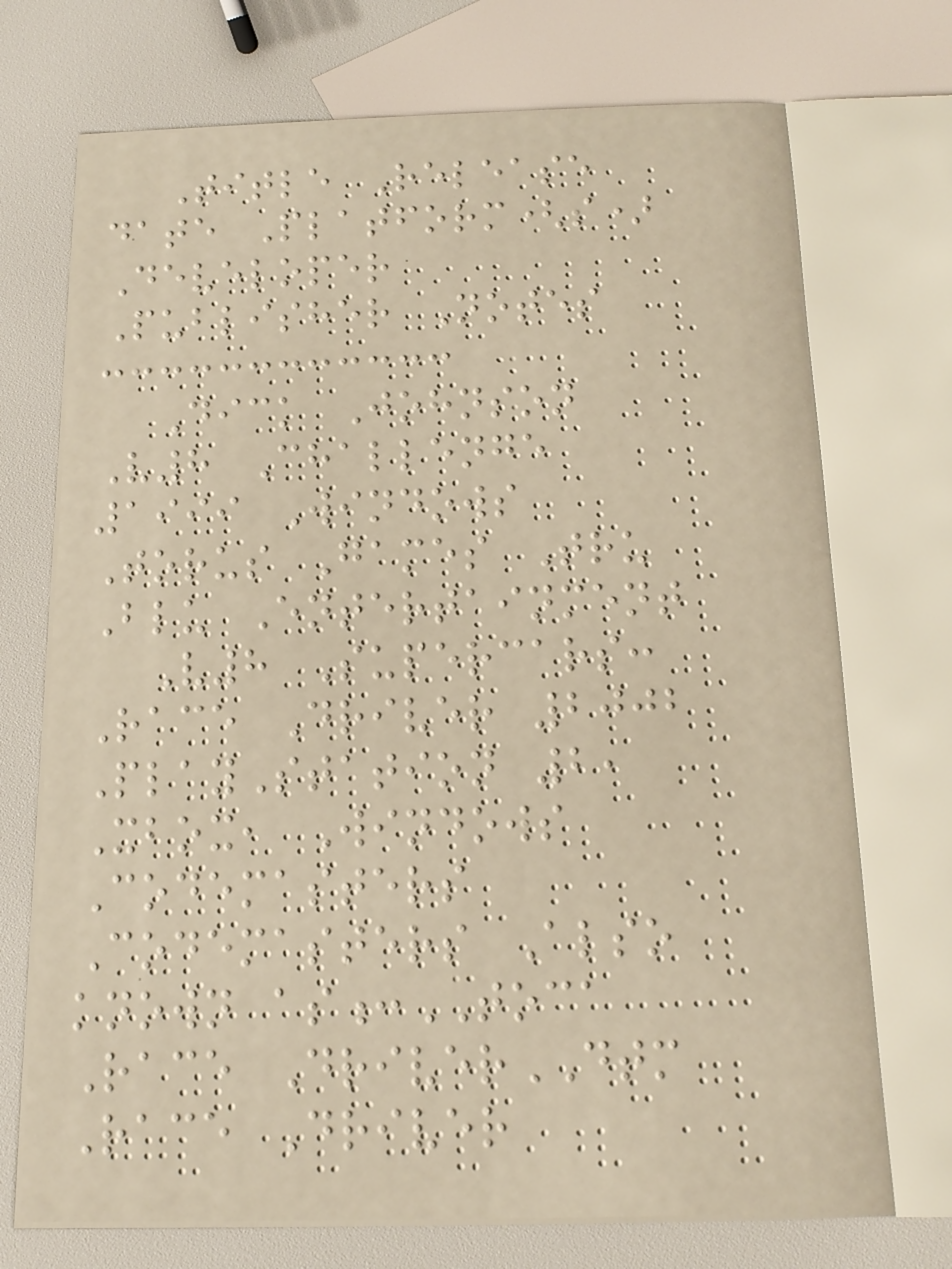Title Release
date Platform(s)
Developer
Publisher Notes
Dick Johnson
V8 Challenge
1999 Windows
Torus Games Tru
Blu Entertainment
V8 Supercars:
Race Driver 2002
PlayStation 2,
Xbox, Windows
Codemasters
Codemasters Also
known as:TOCA
Race DriverDTM
Race Driver
